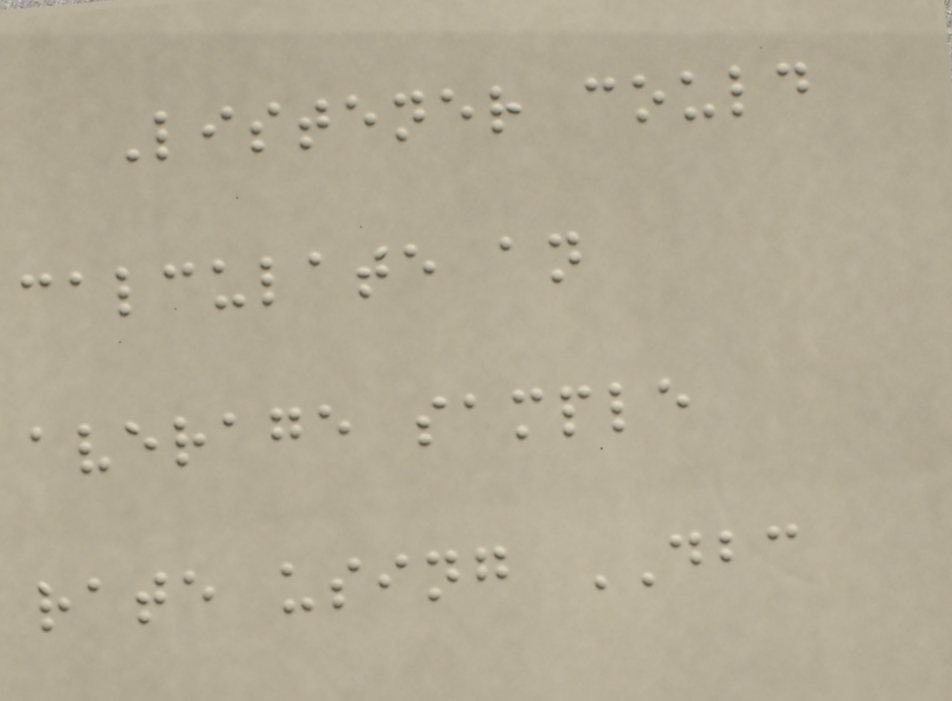Listener could
calculate an
average sample
rate using DBC
